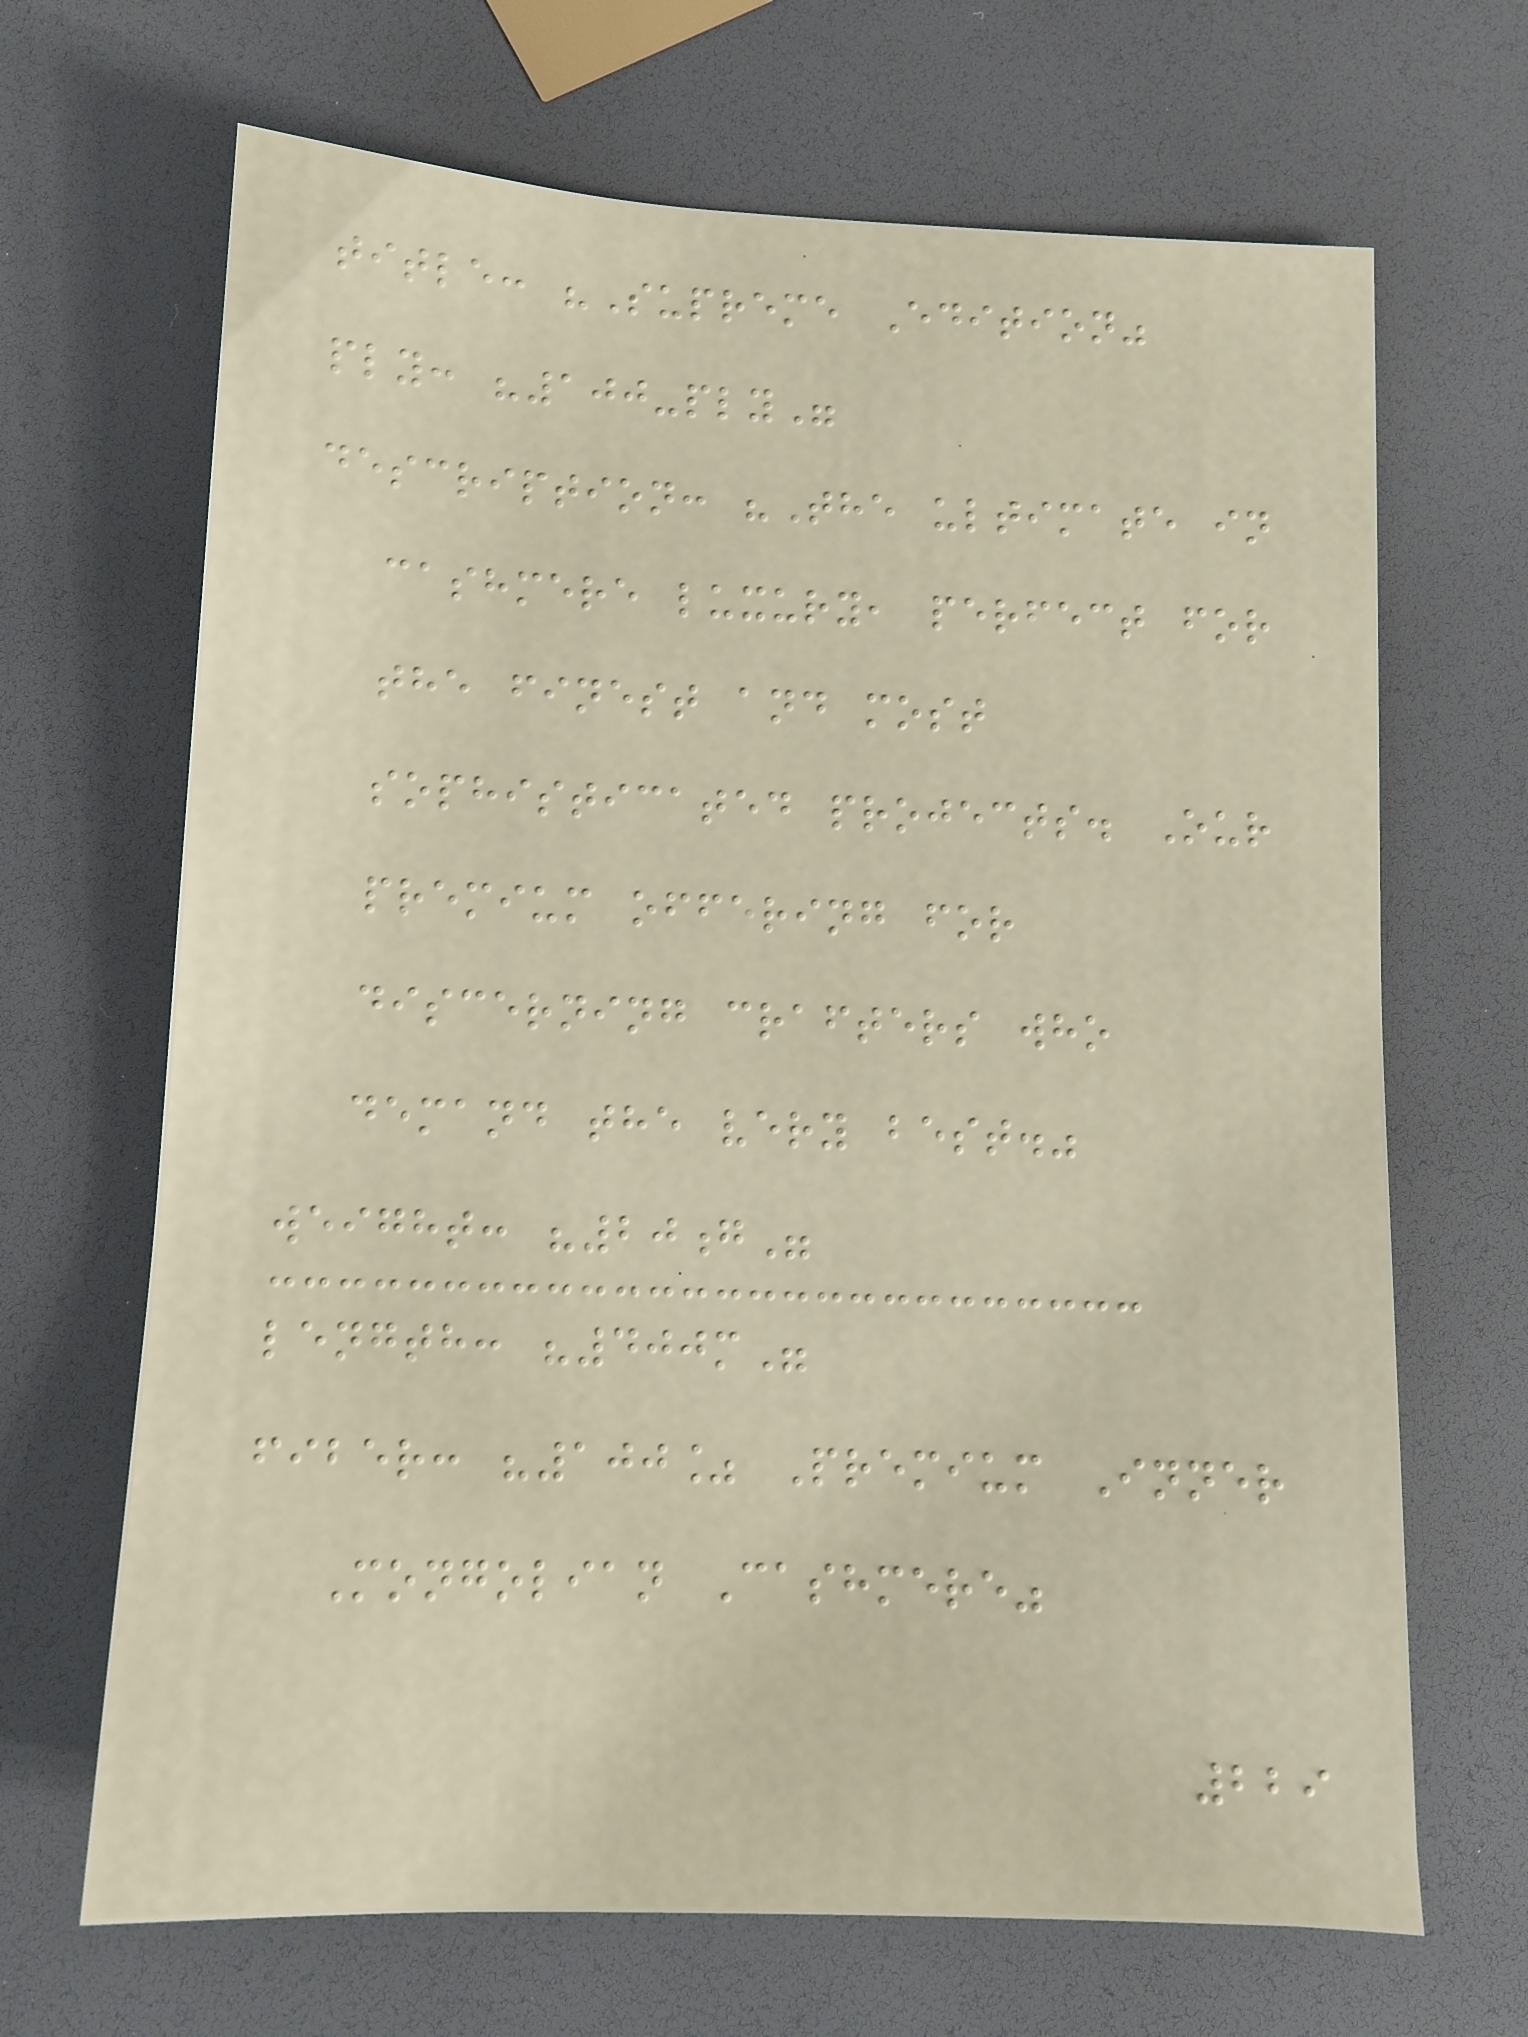title: "Supreme Edition"
ply: "100-ply"
description: "The ultimate in
cashmere luxury, perfect for
the finest and most
sophisticated projects. Our
premium offering for
discerning crafters who
demand the very best."
weight: "20g"
length: "400m"
fiber: "100% Premium Inner
Mongolian Cashmere"
229
